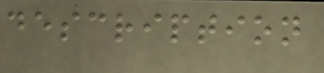description
